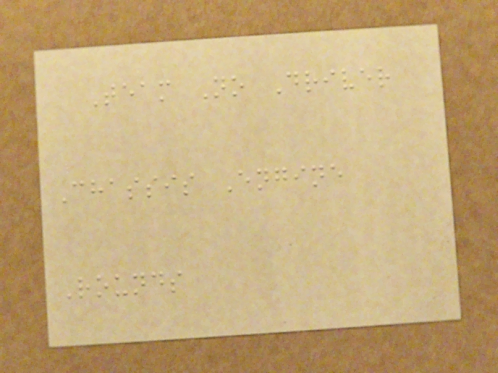Team No Driver
Chassis Engine
Rounds
